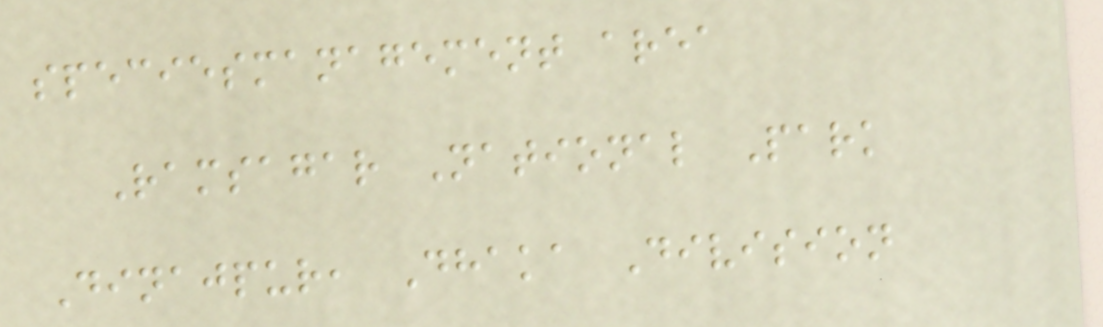speciesmanagement area
Ramsagar National Park
Dinajpur, Dhaka Division
